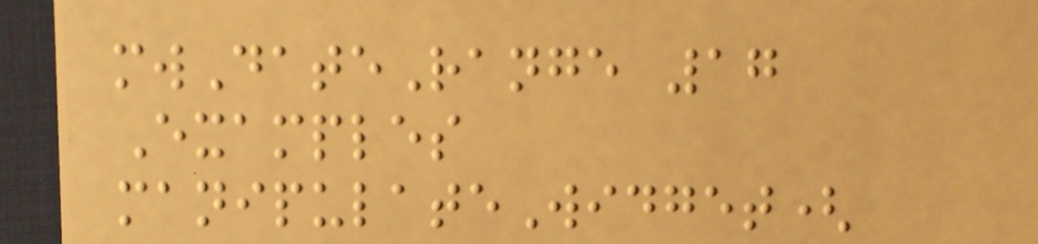mwDateRange 17
Examples
manipulateWidget(
